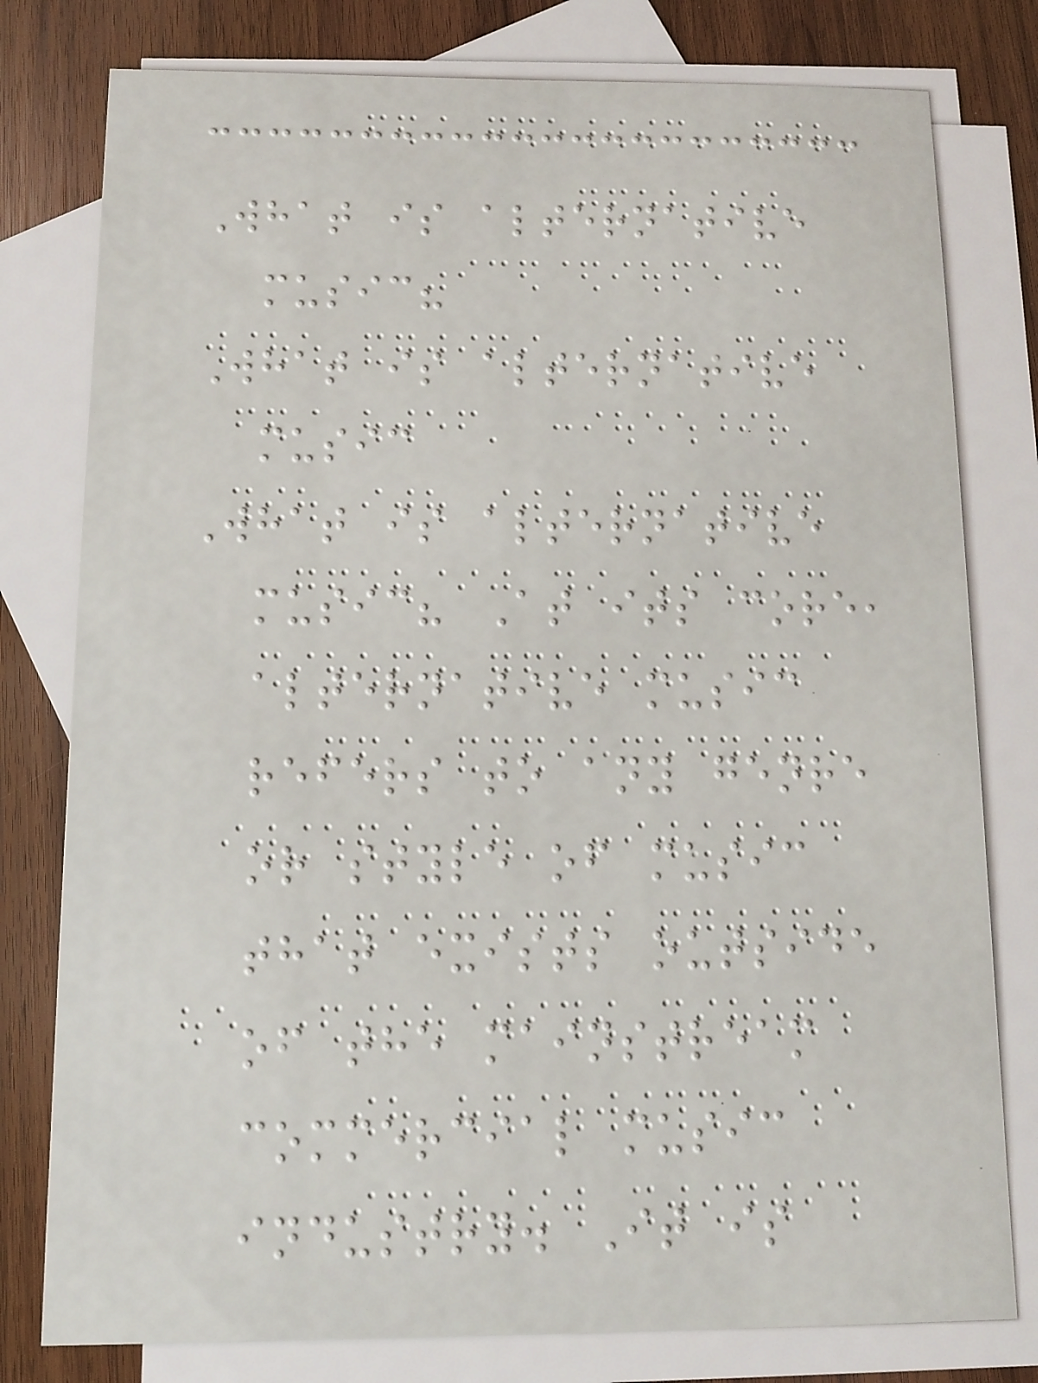What is alternative
music?
What is alternative
music
What is alternative
music? At its core,
alternative music
refers to any genre
or style of music
that exists outside
of the mainstream
commercial music
industry. It is
